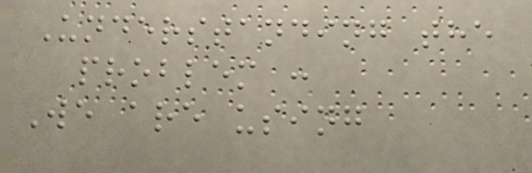Understanding the
problem :
We are using
